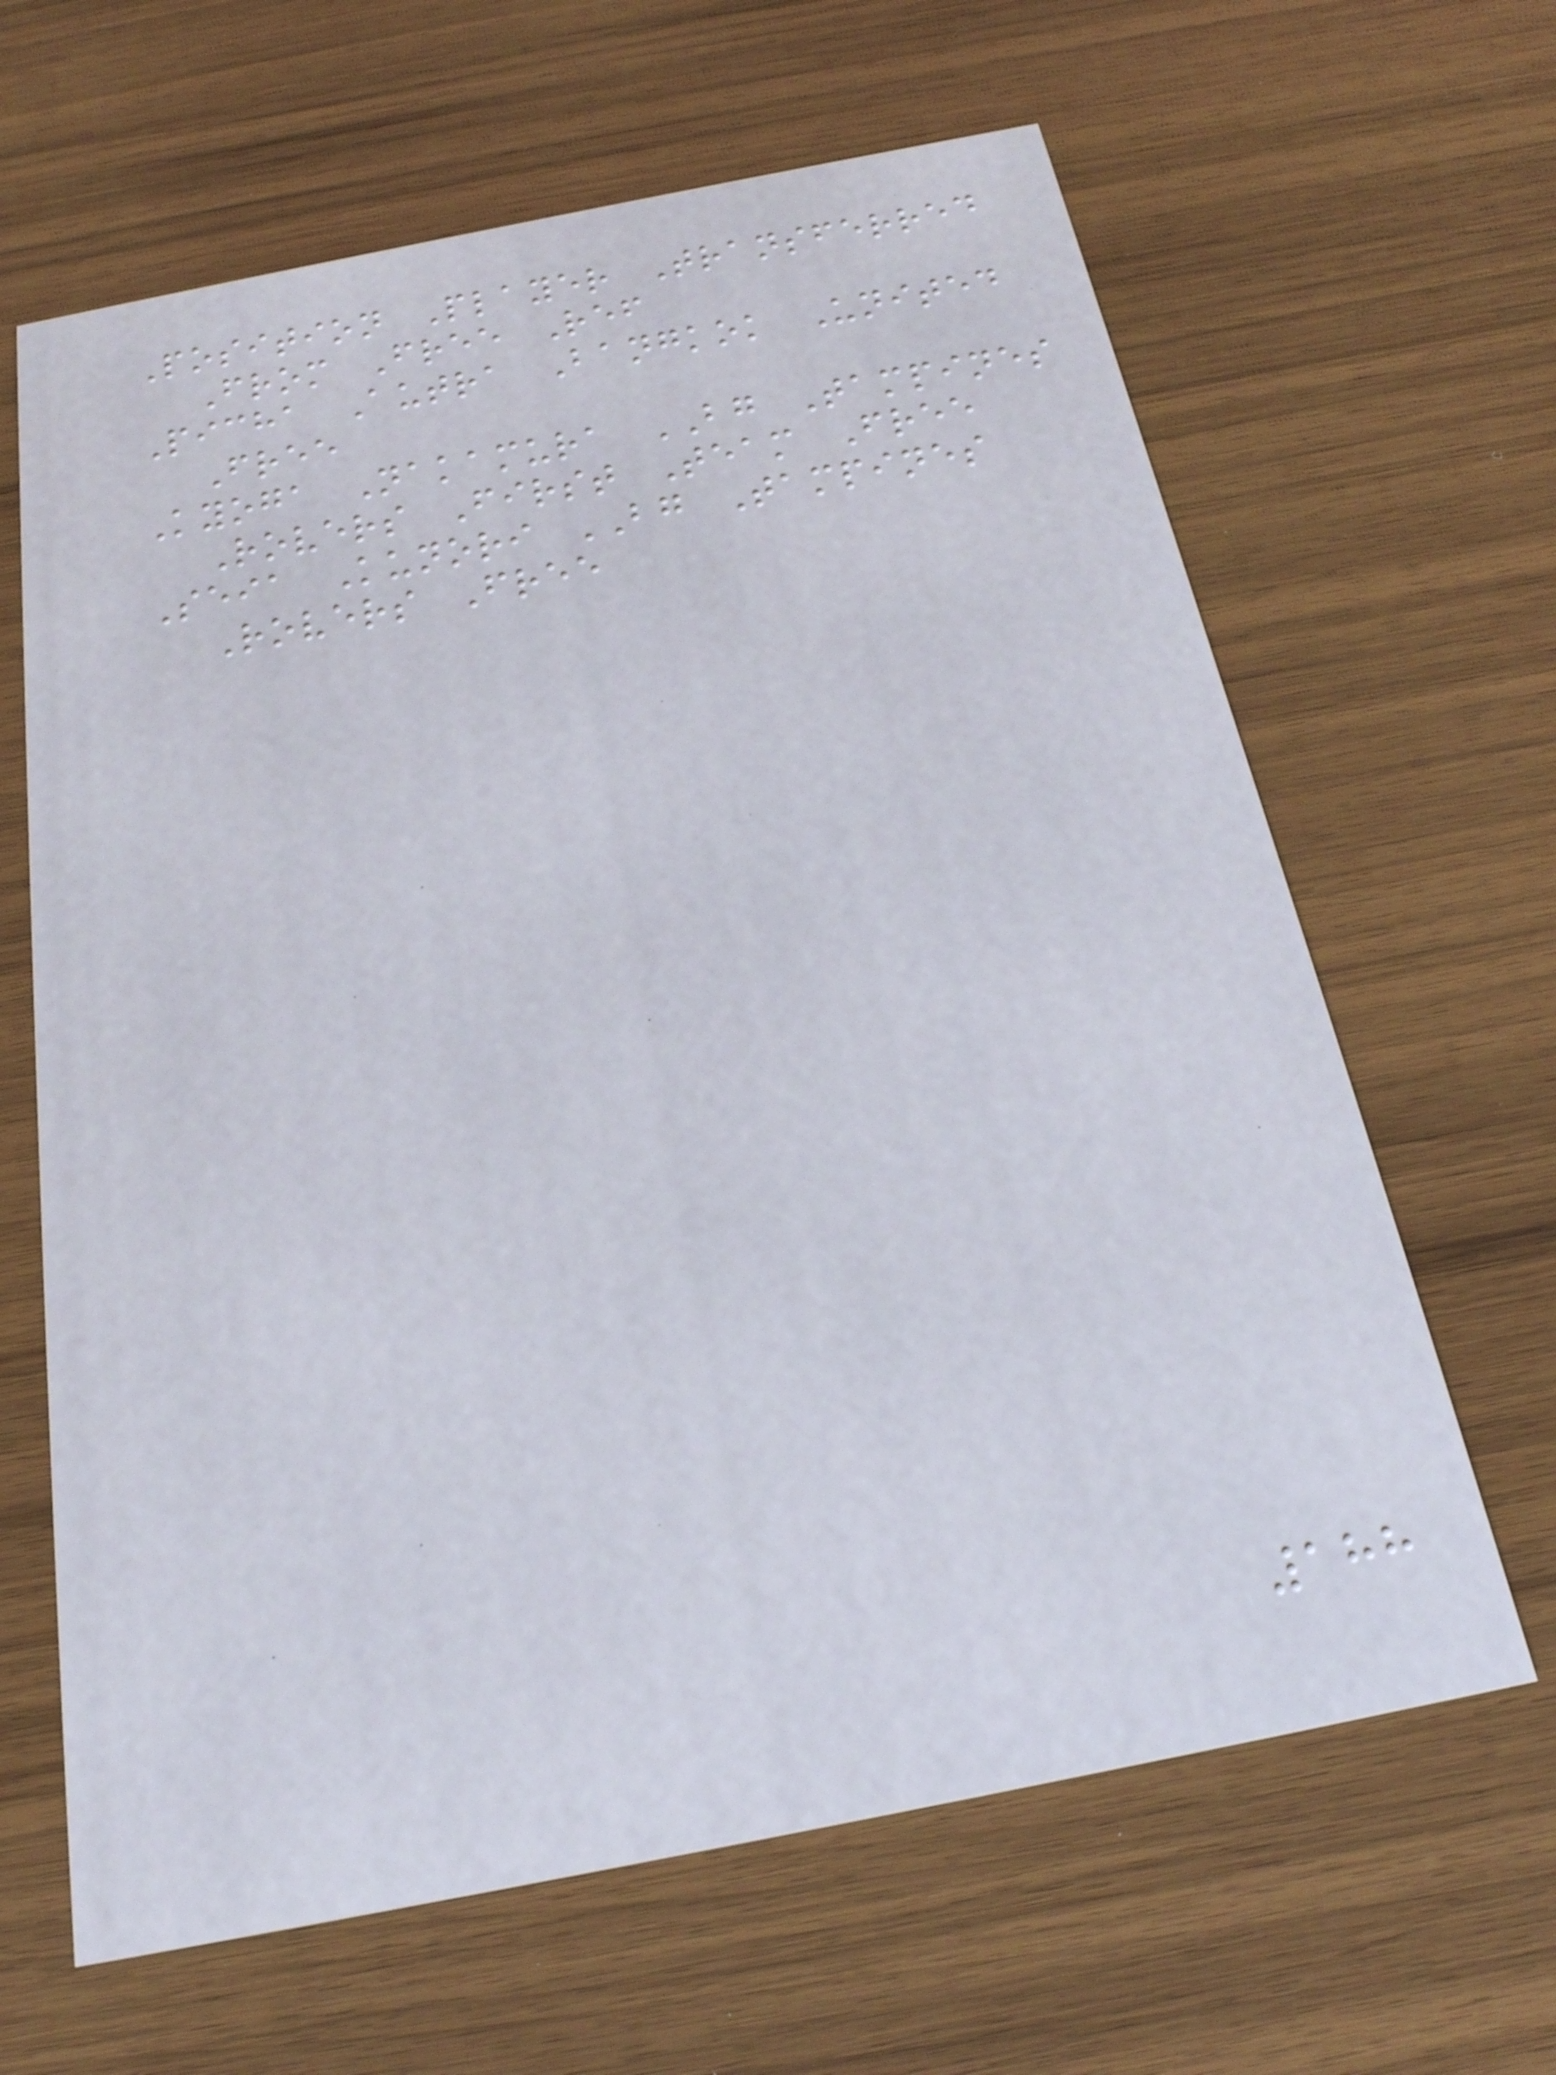Position Player Transferred
From Free Ref
Picha Autra Bangkok United
Free
Kyoga Nakamura BG Tampines
Rovers First Team Free
Seia Kunori BG Tampines
Rovers Free
188
